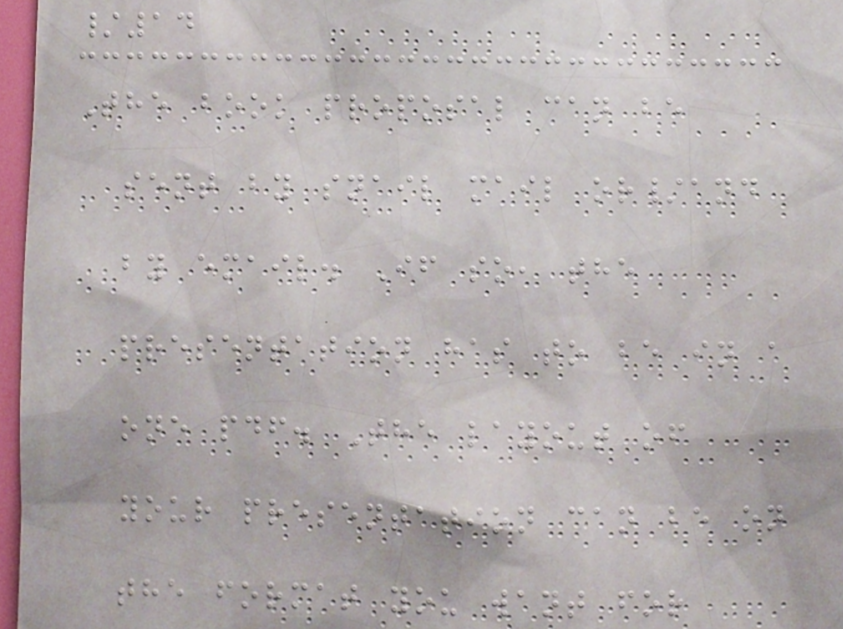/14
The book proposal can be
sent by snail mail or/and
by email. If so, the
presentation has to be in a
one pdf. The layout of
your presentation can be on
the format you want for
